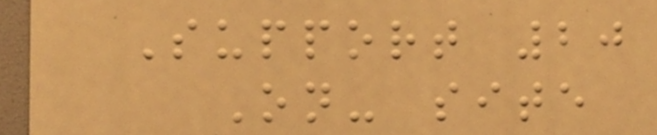Support 20
On- site
